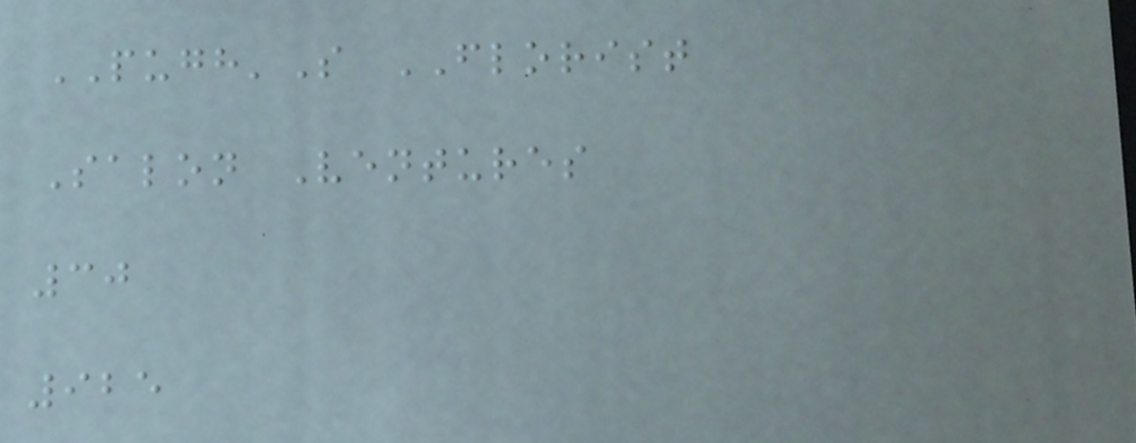PUGH'S FLORIST
Salon Ventures
30
925
